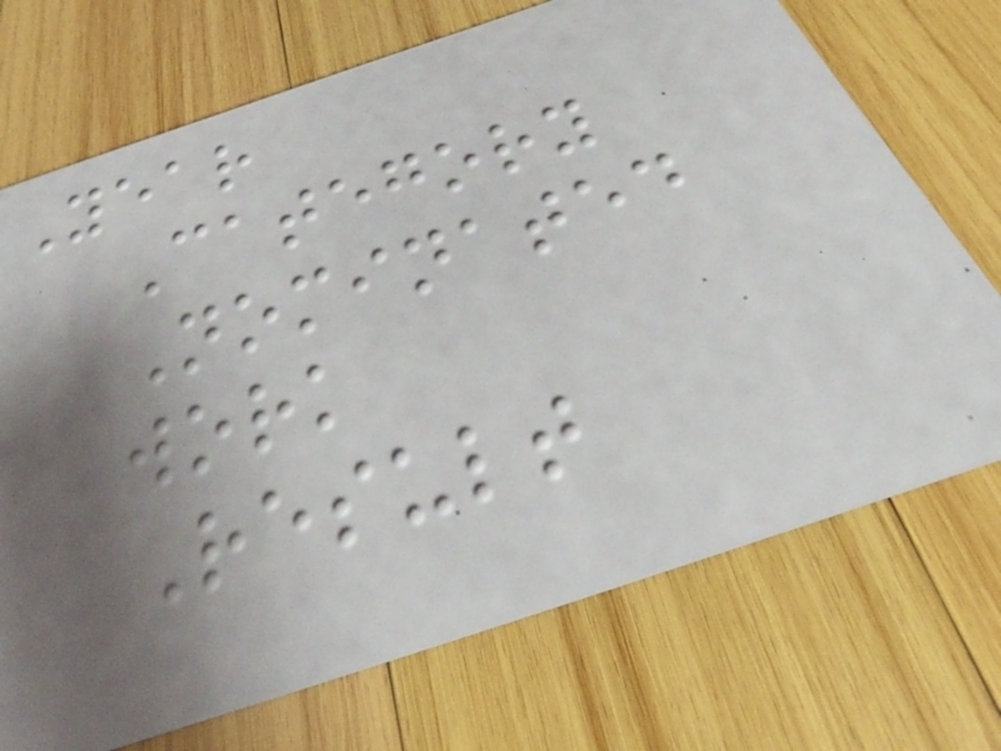Year
Category
Nominated
work
Result
